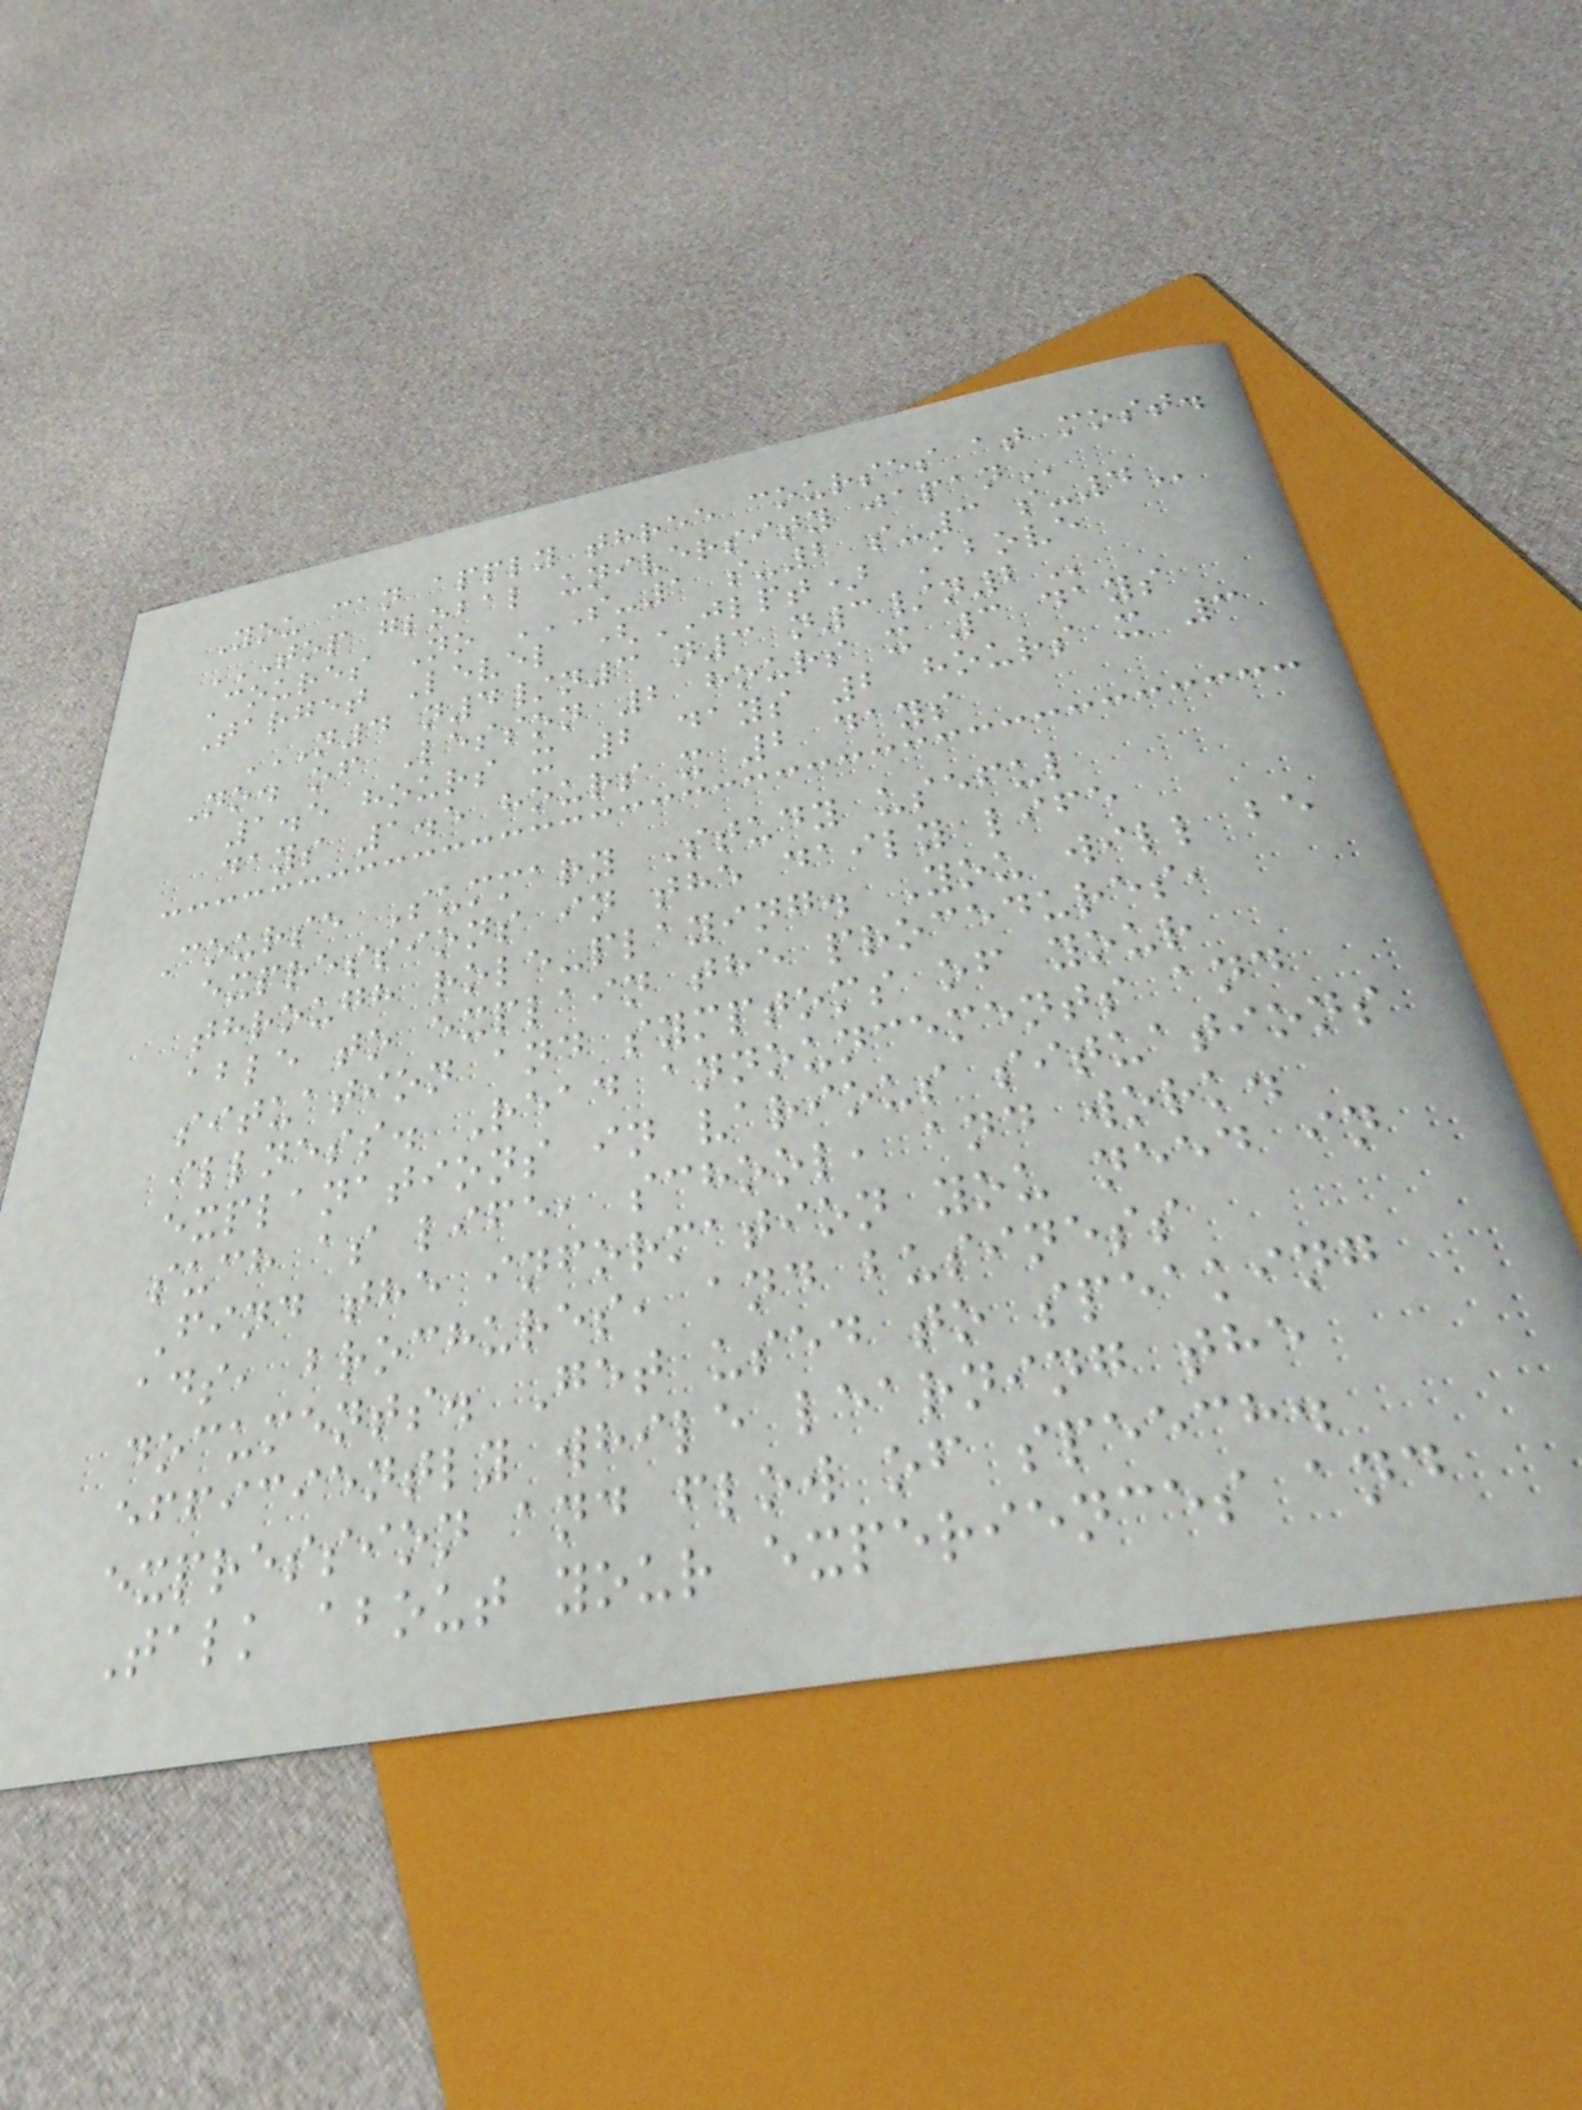You can apply three courses at most.
TOP GLOBAL UNIVERSITY JAPAN
Coures No S-1 S-2 S-3 S-4
Target Level (JLPT) Above
N4 N4/N3 N3 N3/N2
No. of Lesson 2 hours x 3 days
1.5 hours x 2 days 2 hours x 3
days 1.5 hours x 2 days
Course Summary Study useful
expressions in the daily life
through role-playing. You will be
able to explain the procedures,
situation and symptoms of your
illness. Read announcements and
explanations in various situations
such as life, school, and work.
Find the information you need in
ads, brochures, and business
documents. Get used to speaking
efficiently while learning the
expression and flow of speech.
Talk about your experiences and
